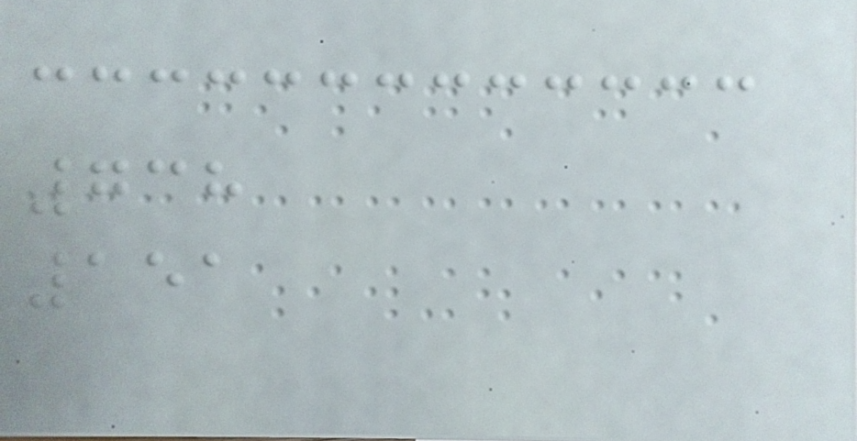738
151
